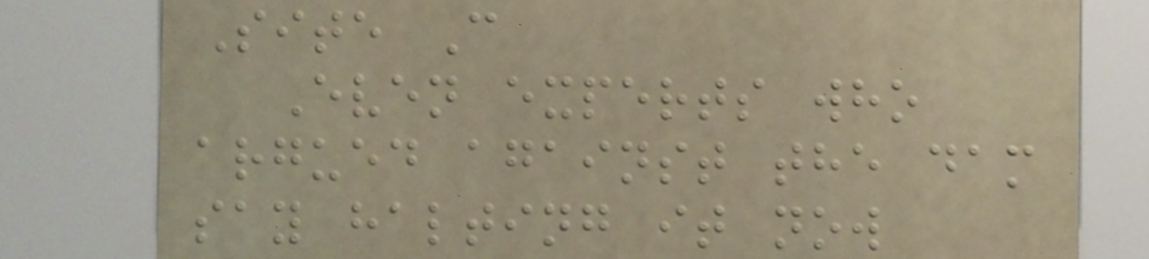Site C
Even experts who
argued against the dam
say halting it now
